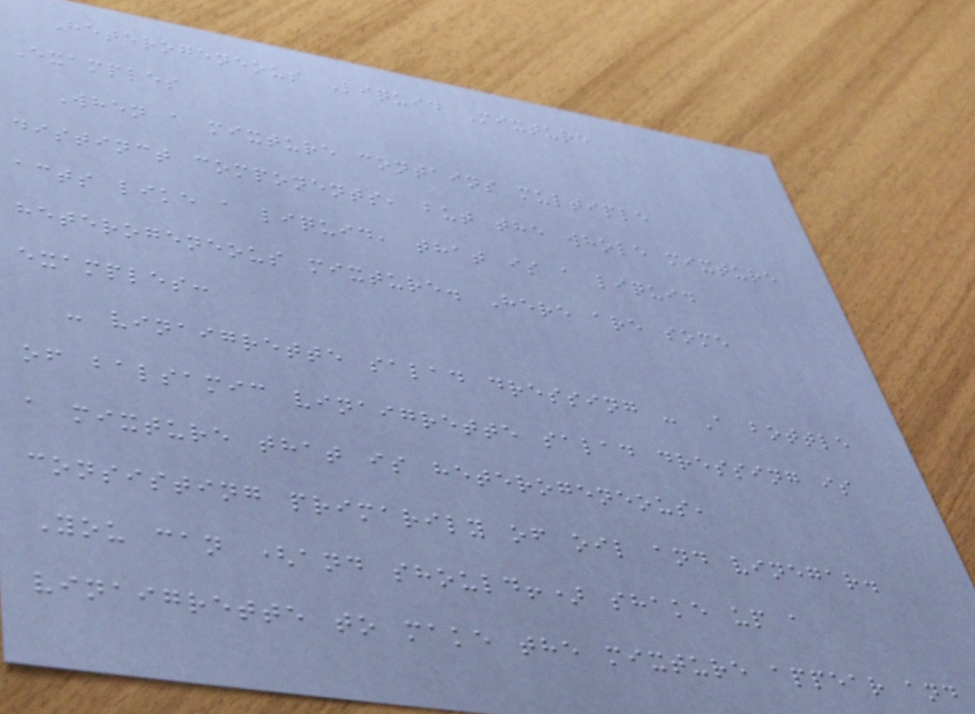Heterogeneous Liquid Mixture
Examples
When a mixture contains multiple
distinct components, but the whole mixture
acts like a liquid, that is a liquid
heterogeneous mixture. Here are some
examples:
- vinaigrette salad dressing - A bottle
of balsamic vinaigrette salad dressing is
a mixture that is heterogeneous,
consisting primarily of oil and vinegar.
You can (and should!) shake up a
vinaigrette to make the mixture appear and
